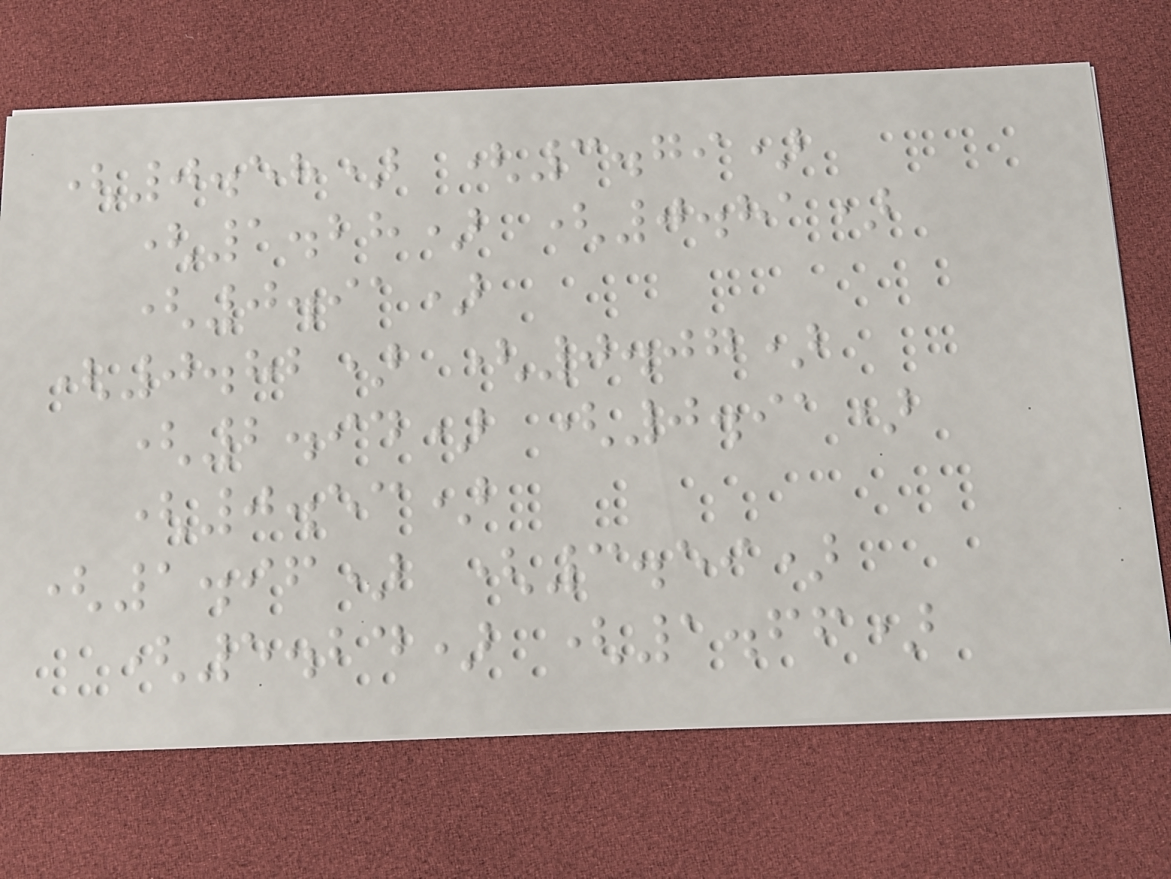(0.58) (3.79)
(1.28) (0.81)
(0.91)
(0.82) (0.07)
(2.94) (0.91)
(0.53)
(1.96) (3.59)
(5.24) (1.66)
